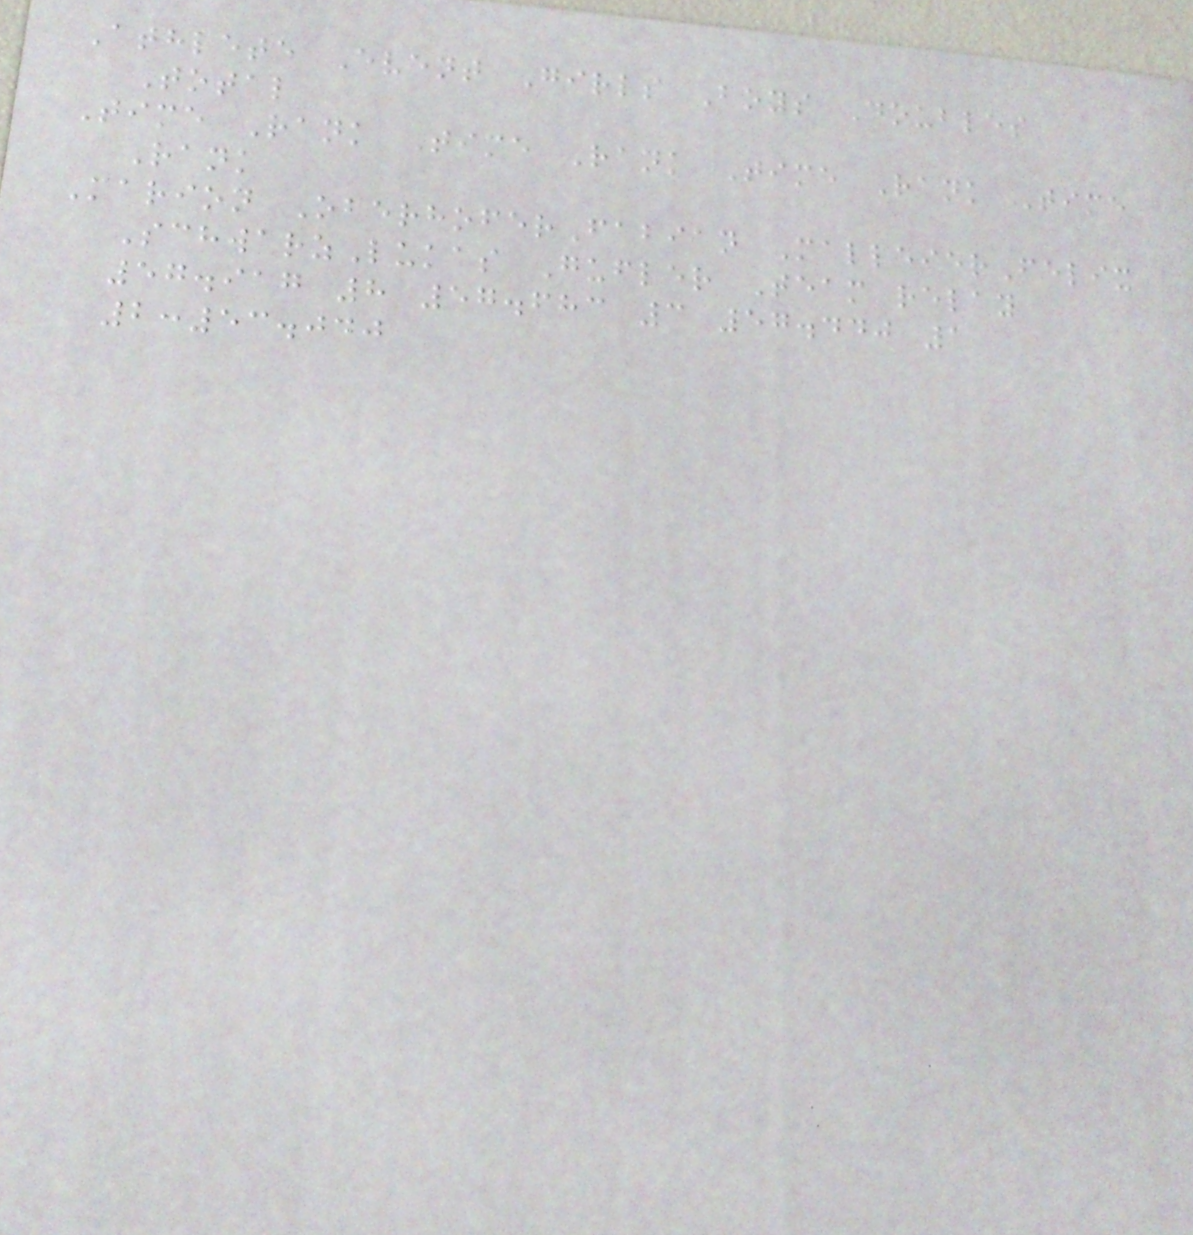Athlete Event Girls Boys Doubles
Total
Time Rank Time Rank Time Rank Time
Rank
Marion OberhoferFabian MalleierFelix
SchwarzLukas Gufler Team relay
57.917 8 57.683 3 57.440 1
2:53.040
